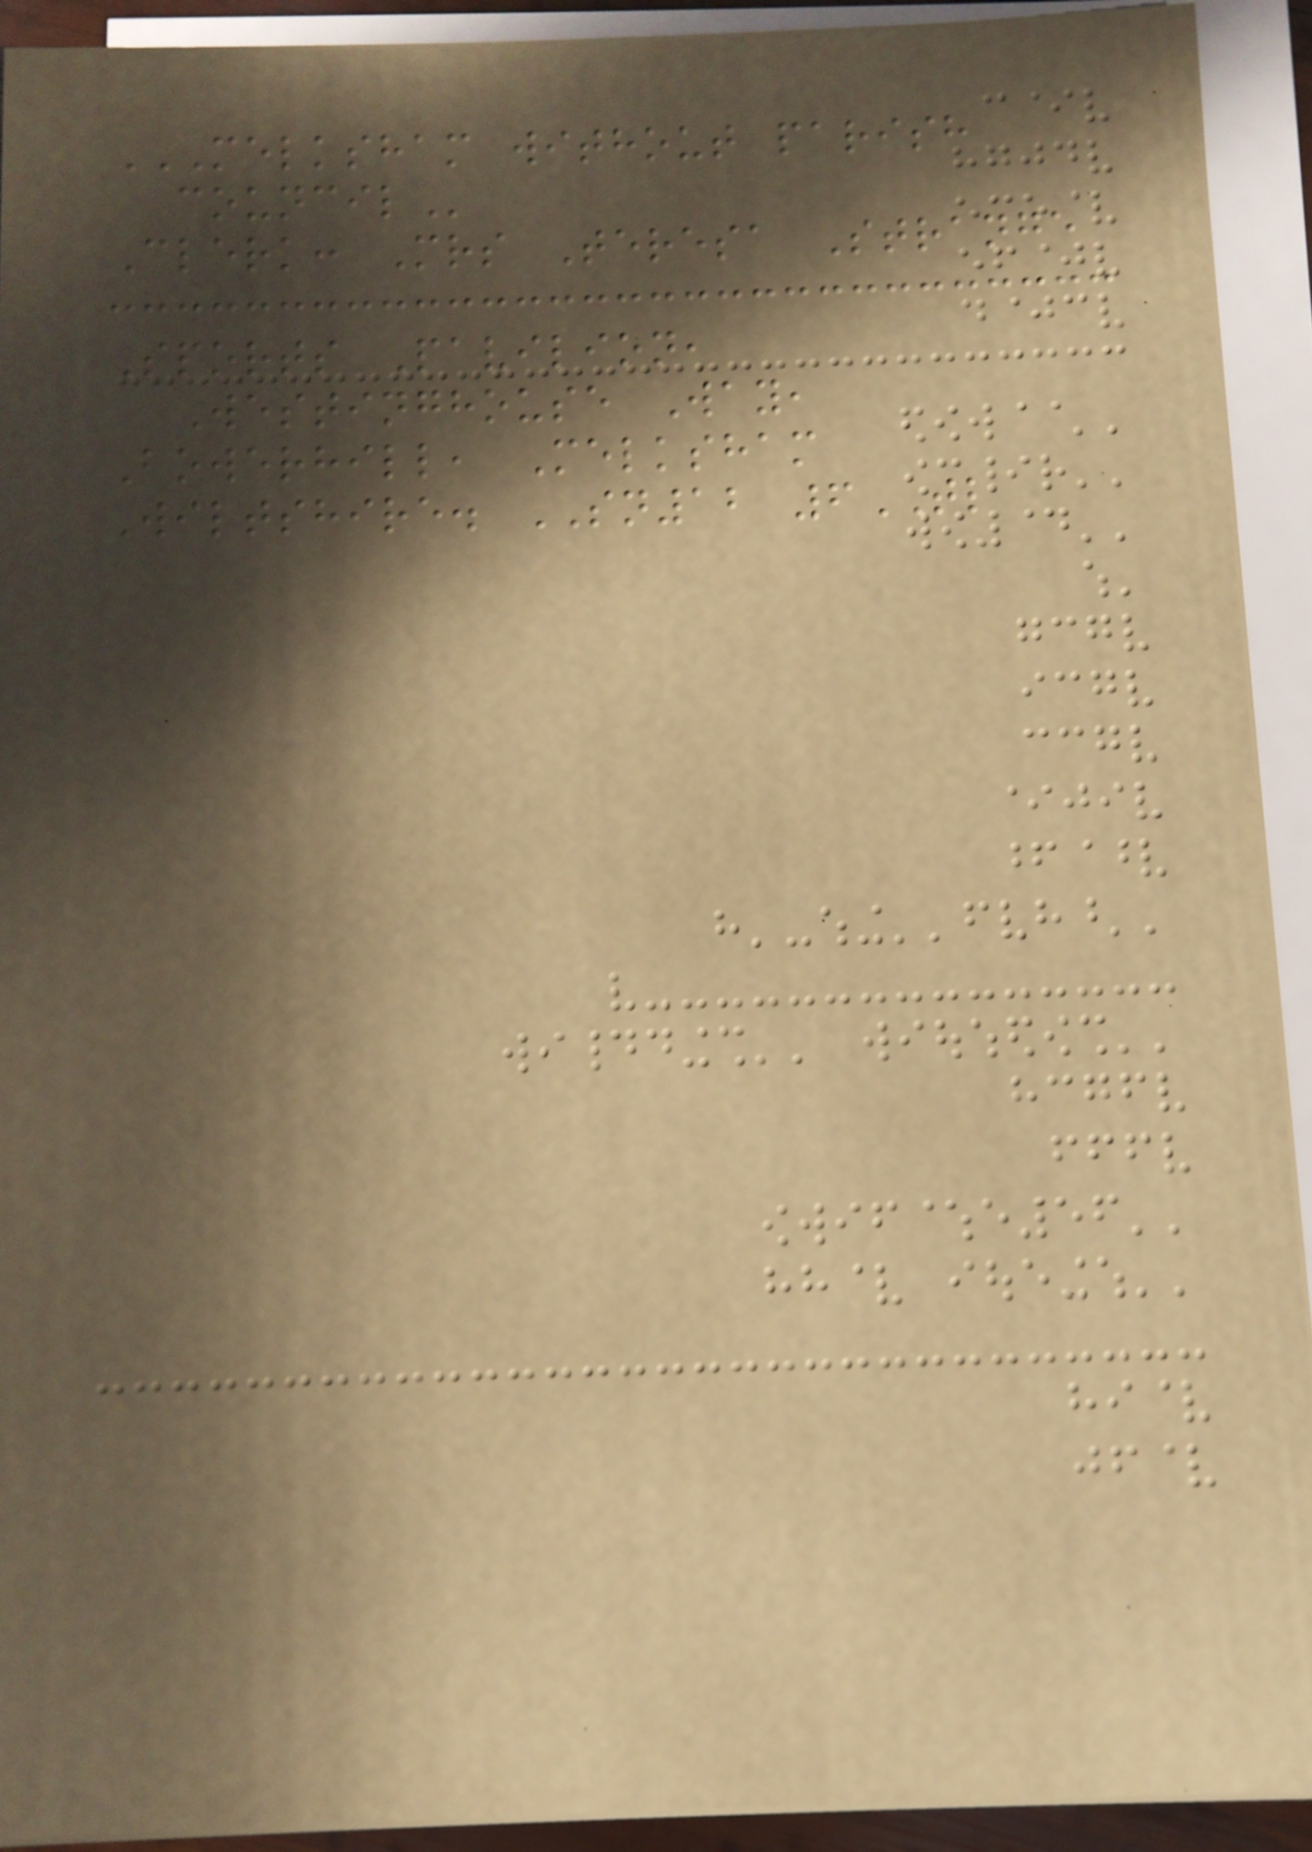MELKSHAM WITHOUT PARISH
COUNCIL
Clerk: Mrs Teresa Strange
Sports Pavilion,
Westinghouse Way,
Bowerhill, Melksham
Wiltshire. SN12 6TL
